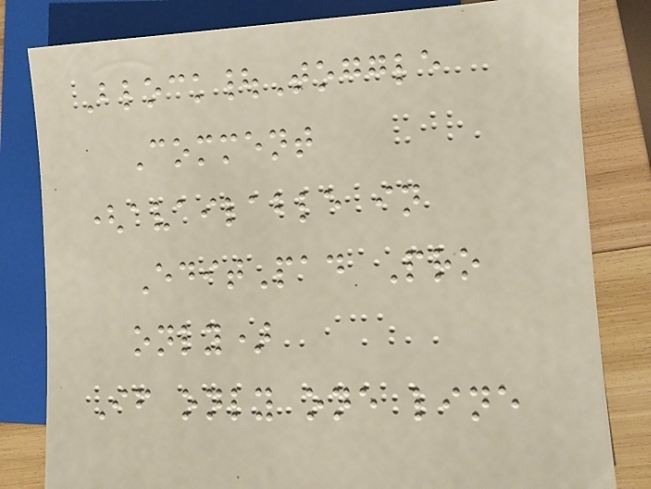Block|Toggle
Comment
(available in
EditPad Pro
only)
If only one line
